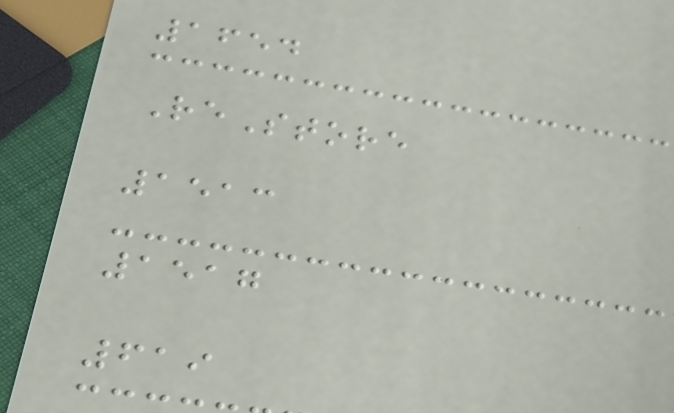1654
ReStore
1513
1517
619
